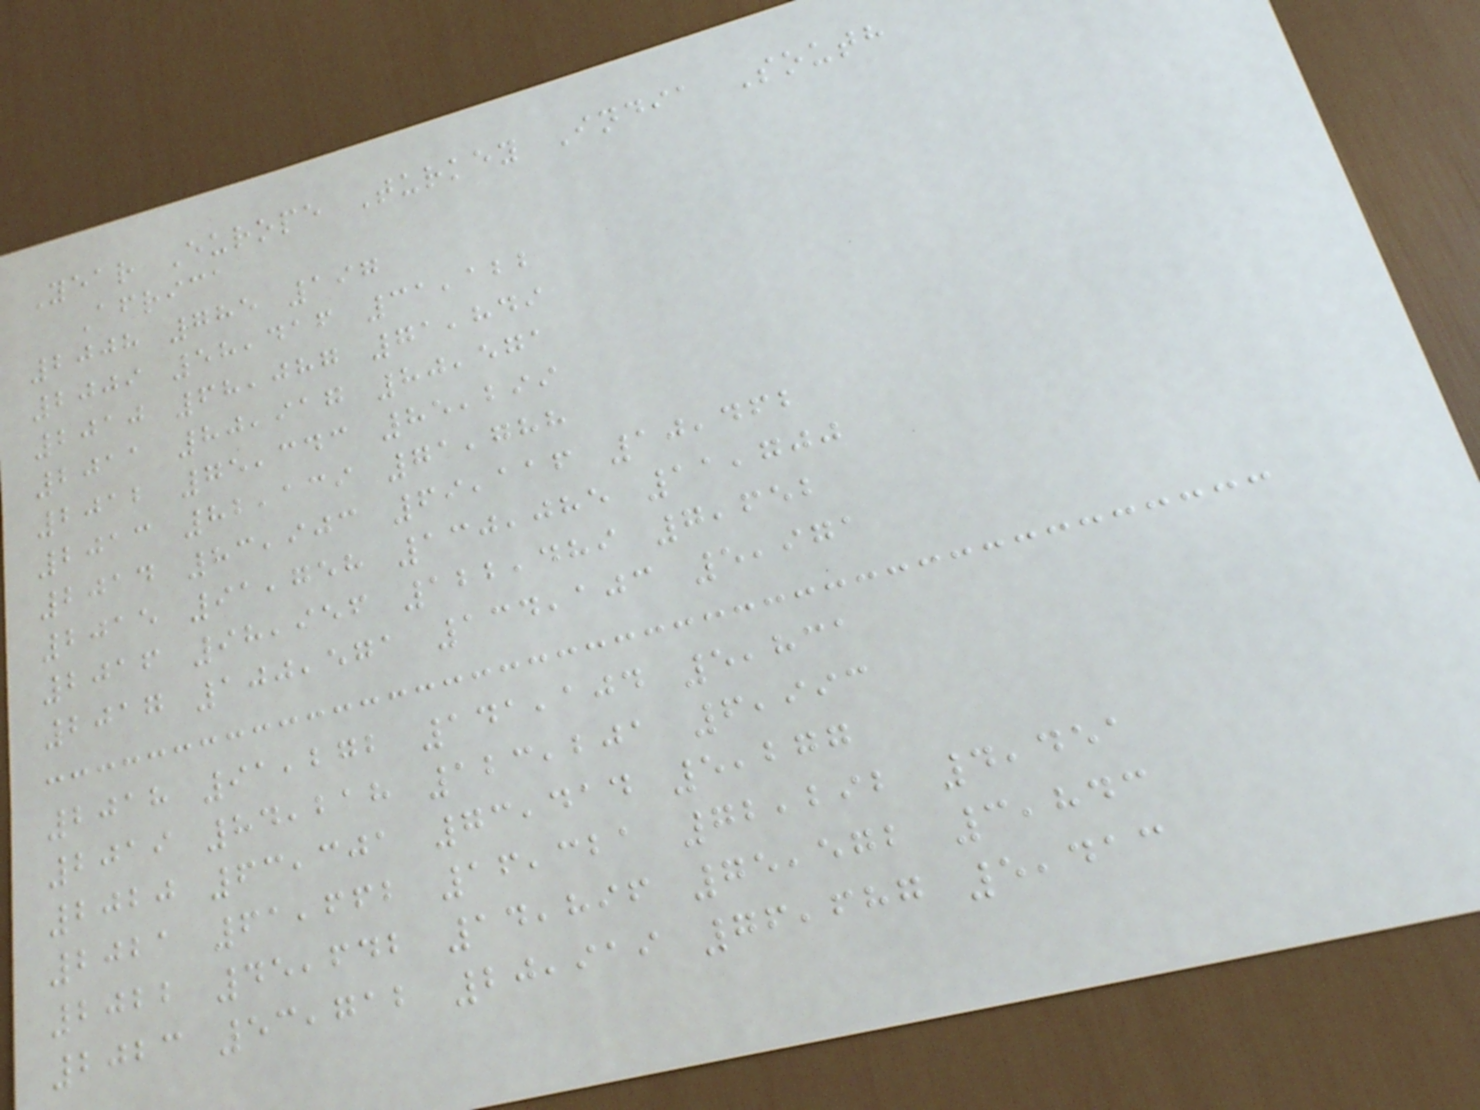Year Europe Turkey India South
Africa
2008 785 197
2009 58,416 31,122
2010 68,087 71,849
2011 80,917 80,571
2012 75,343 85,299
2013 82,139 71,788
2014 83,903 69,116 10,462
2015 91,758 130,085 11,700
2016 98,956 122,489 7,652
2017 100,571 134,103 5,971
2018 91,272 141,104 5,831
2019 84,218 123,201 6,993
2020 63,301 73,414 5,277
2021 61,662 16,321 72,292 4,451
2022 45,642 14,896 75,572 3,843
2023 53,712 20,919 76,687 5,413
